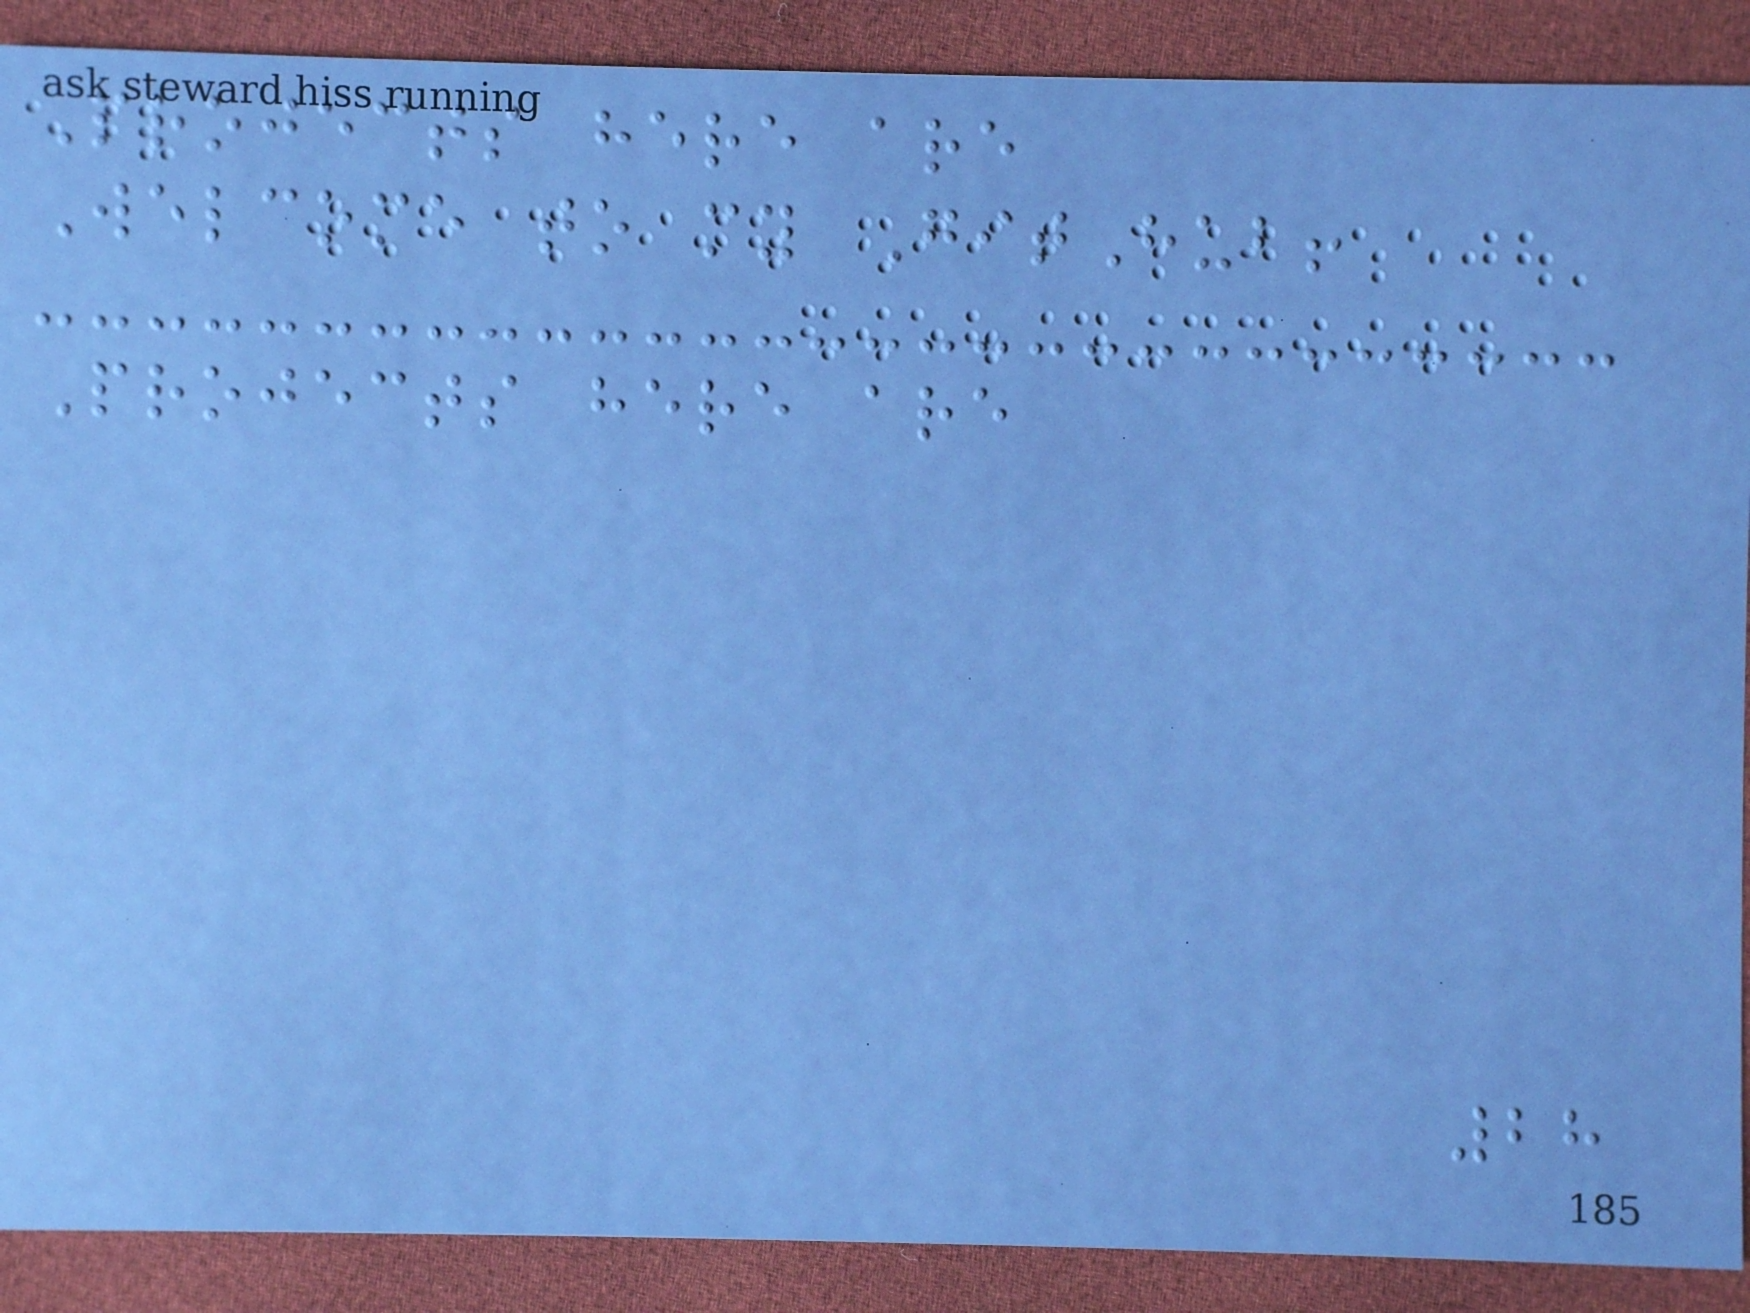Projects here are
Welcome to my GitHub!
Projects here are
28
